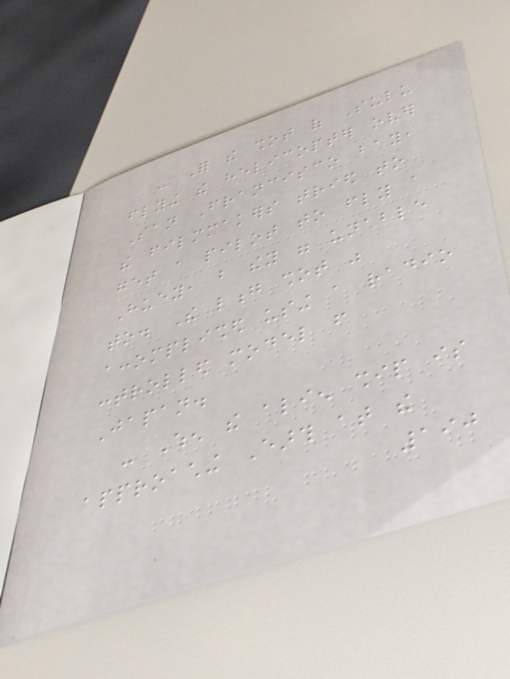- For the shot of Sulu
flying the helicopter over
San Francisco bay,
the filmmakers tried to
get a pilot to fly a
Huey, but they were unable
to. The long shot was
accomplished using a radio
controlled model from
Japan.
- When the alien ship is
approaching Earth at the
190
